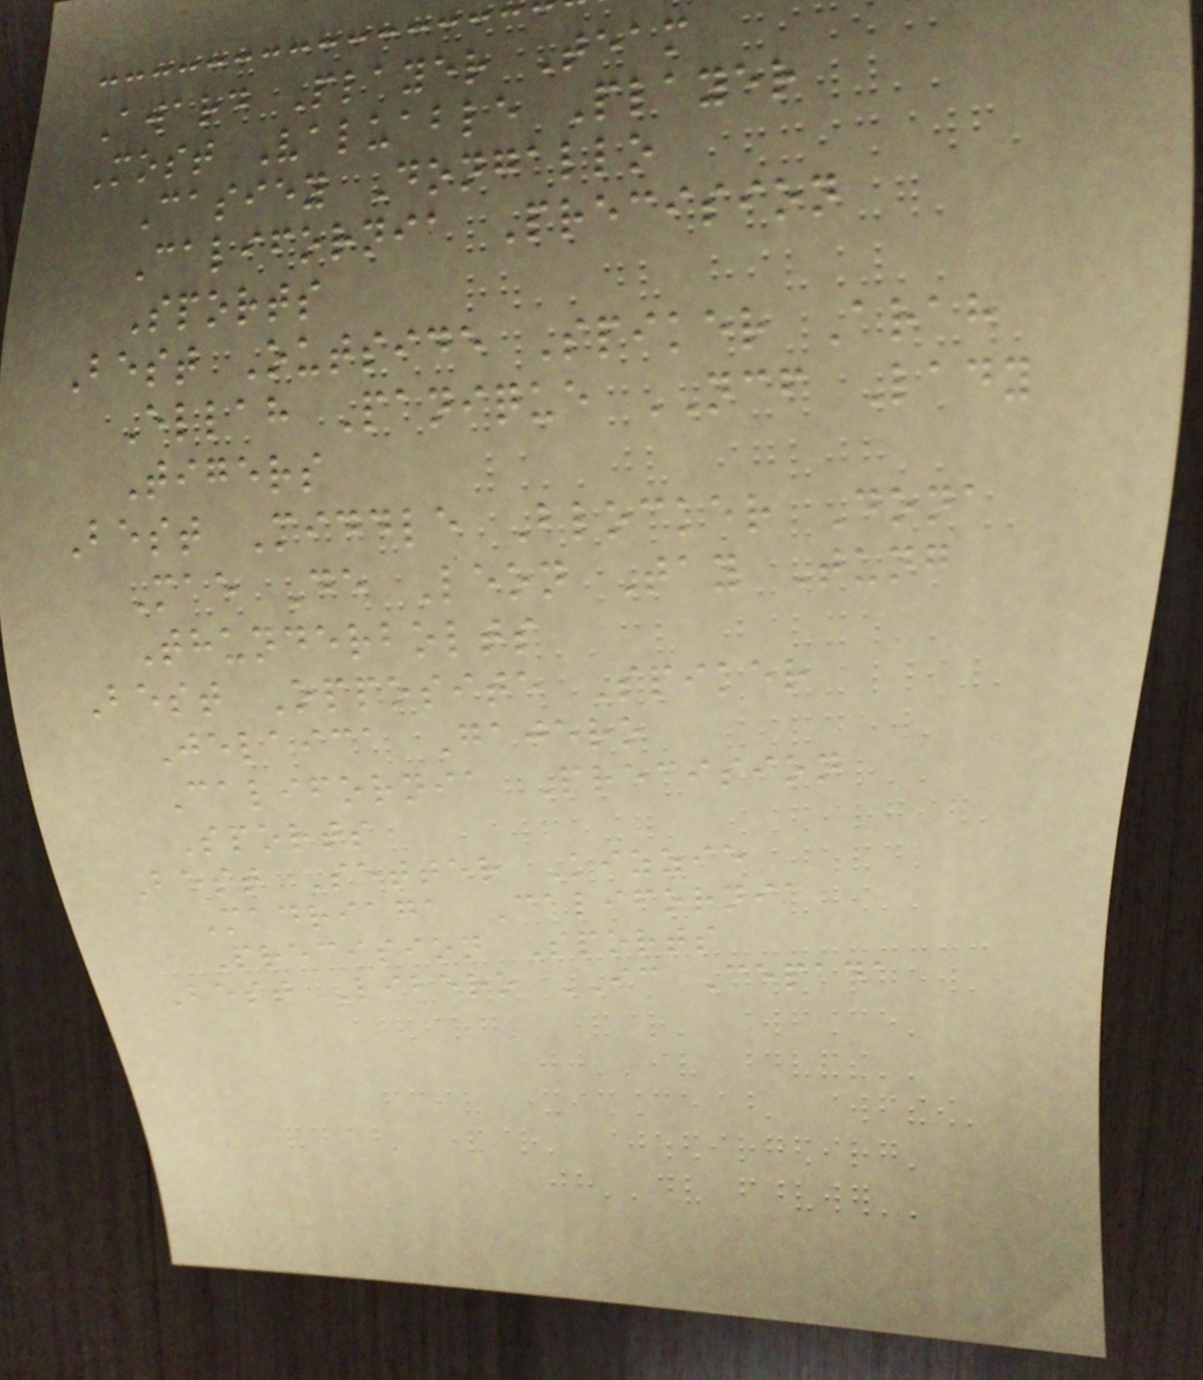Award Player Team
Most Valuable Player
Casiey Dongallo
California Precision
Sports
Best Outside Spiker Arah
Ellah Panique NCF Lady
Tigers
Best Middle Blocker Dona
Mae De Leon Tay Tung
Thunderbolts
Best Opposite Spiker
Jelaica Gajero
California Precision
Sports
Best Setter Kizzie
Madriaga California
Precision Sports
Best Libero IC Cepada
